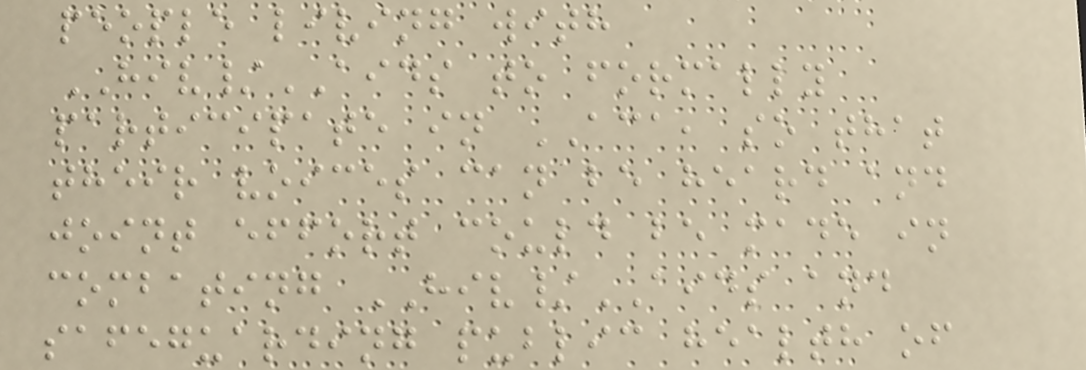people living with
HIV/AIDS to formally
participate in ACA, so that
their voices can be heard and
joint effort could be made in
combating HIV/AIDS and
safeguarding public health of
